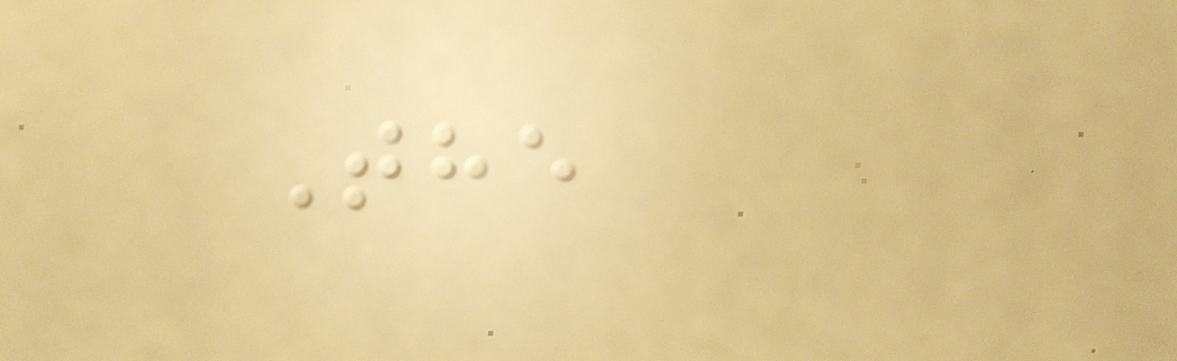The
